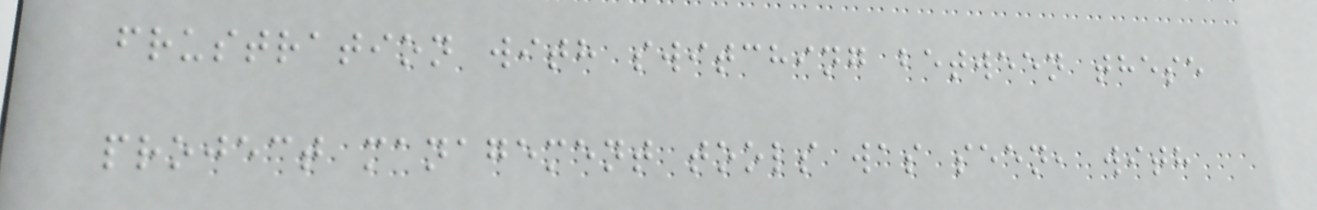frustration with switching between these
project management tools was seen, with
